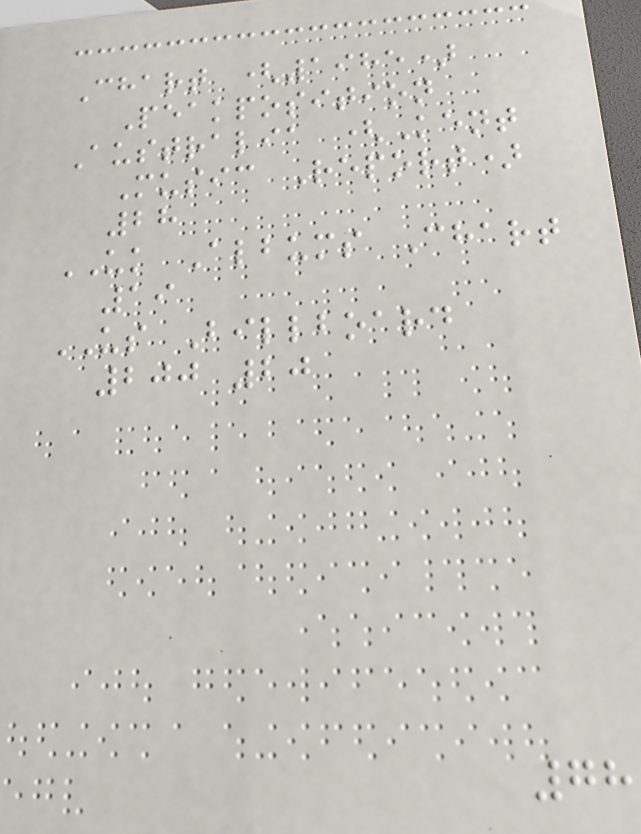Chart (1985)
Peakposition
Australia (Kent
Music Report)
28
UK Albums Chart
19
US Billboard
200 20
78
